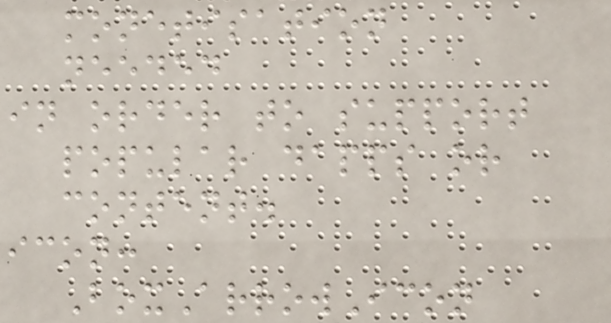monetisation
needed
in order to support
popular dapps or
content.
icon:
BoxArrowIcon
